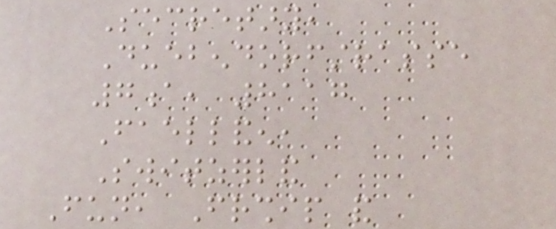Secretary,
Duebendorfstrasse
7a, 8117
Faellanden,
Switzerland
Fun, Friendship and
